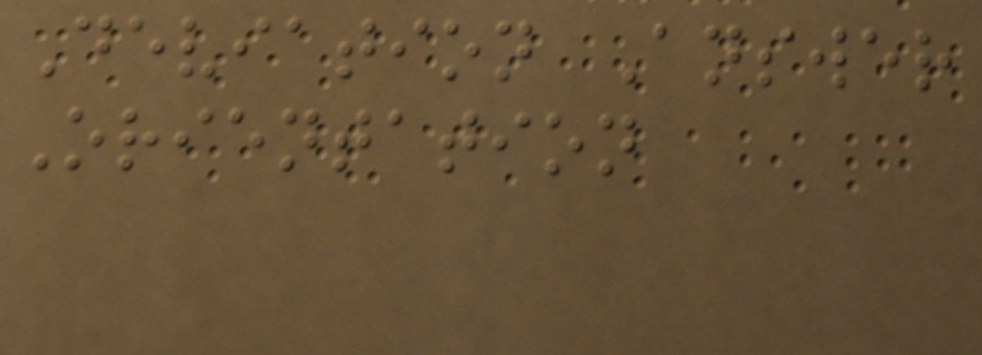Deviation Answer
Orientation
